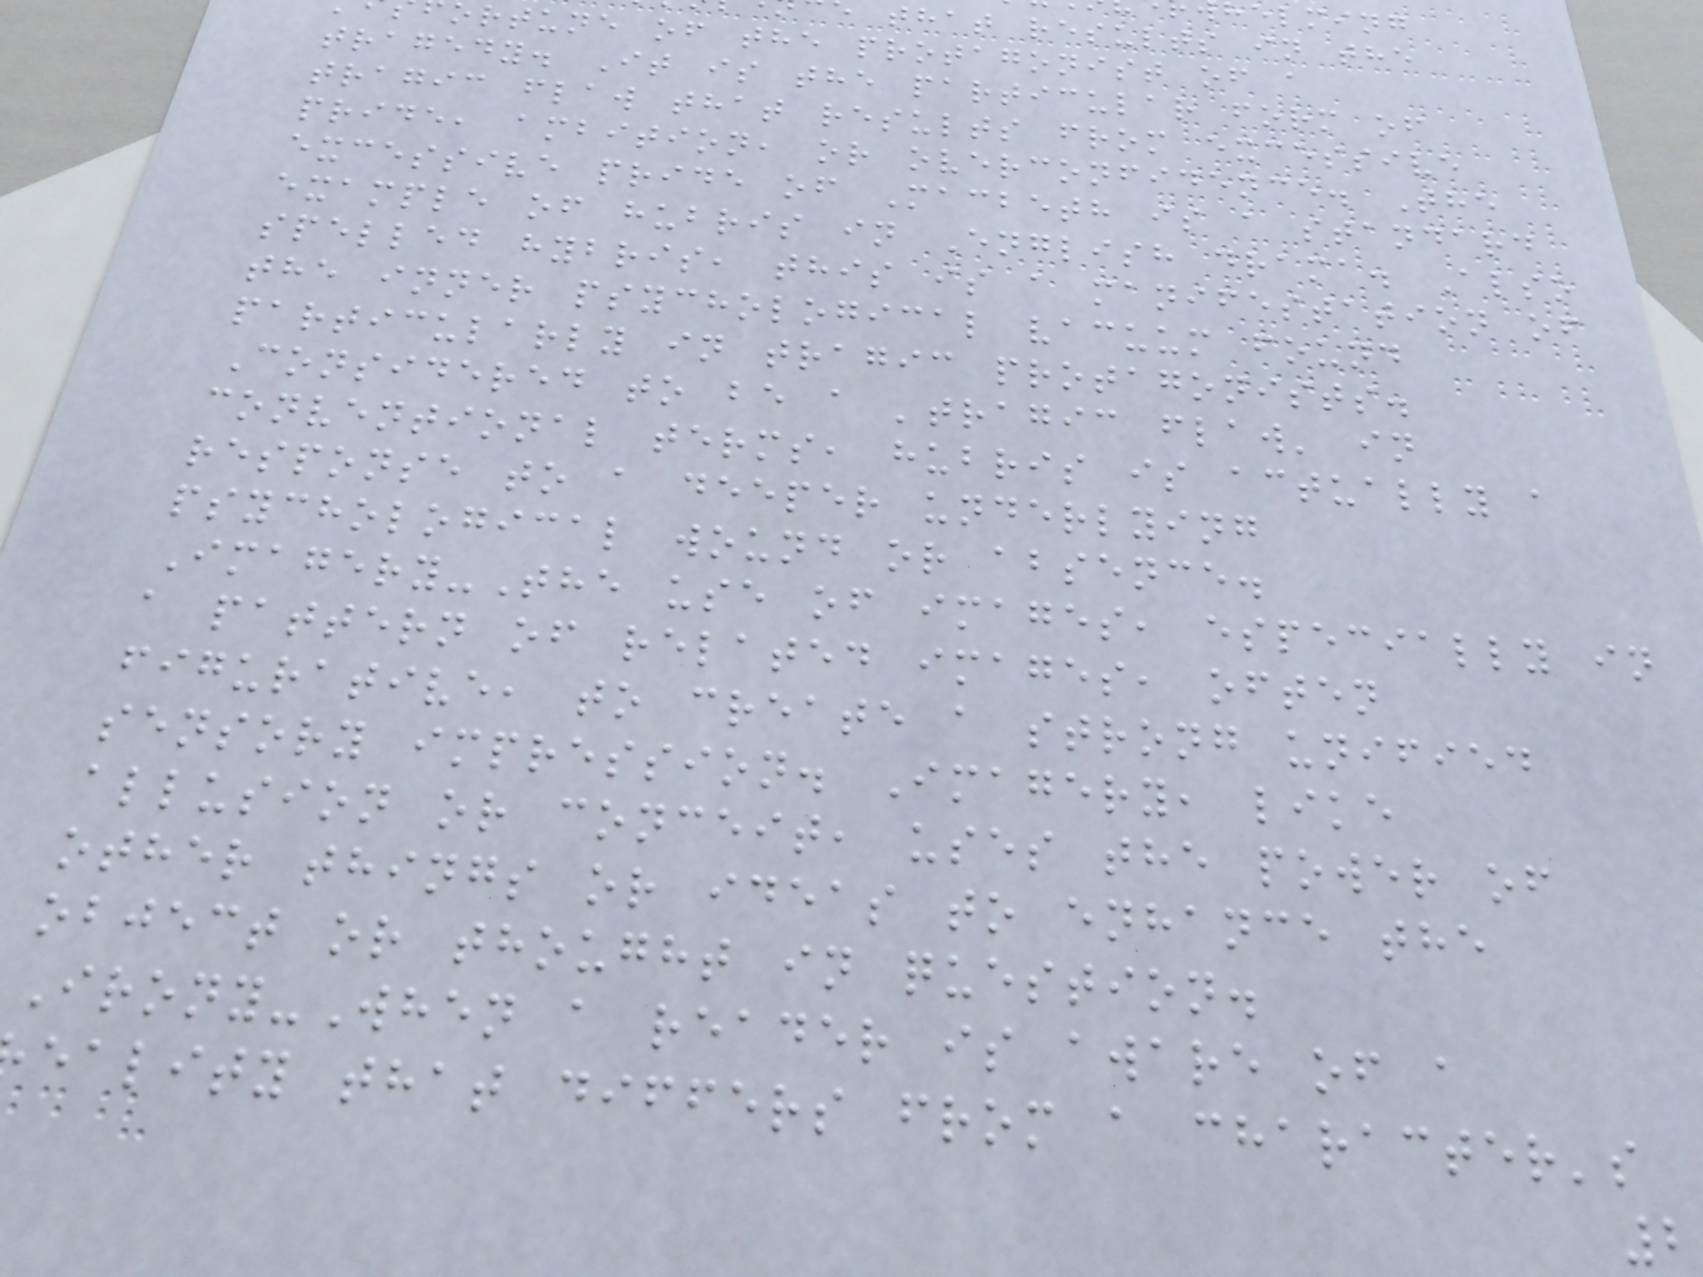that results in the
rtune of the protagonist of a
tragedy. It is the particular form of
tragic flaw that results from excessive
pride, ambition, or overconfidence. The
excessive pride of Macbeth is a standard
example of hubris in English drama. Also
spelled hybris, this is a manifestation of
the inner psychological vacuum found
particularly in tragic protagonists.
Considered to be a 'tragic flaw' in
conventional terms, hubris is actually a
response to a deeper underlying
psychological wound or absence.
Imagery-The use of images, especially in
a pattern of related images, often
figurative, to create a strong unified
sensory impression. Imagery, like
allusion or conceit, uses the power of
other things or ideas to enhance the
object or thought in question.
Irony-When a reader is aware of a
eality that differs from a character's
